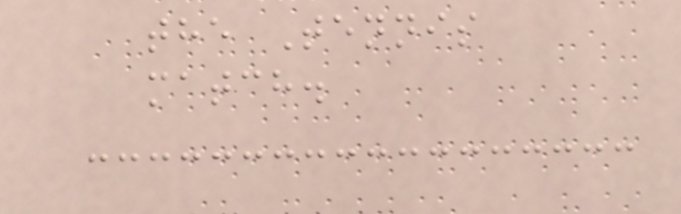the Tennis
match.
